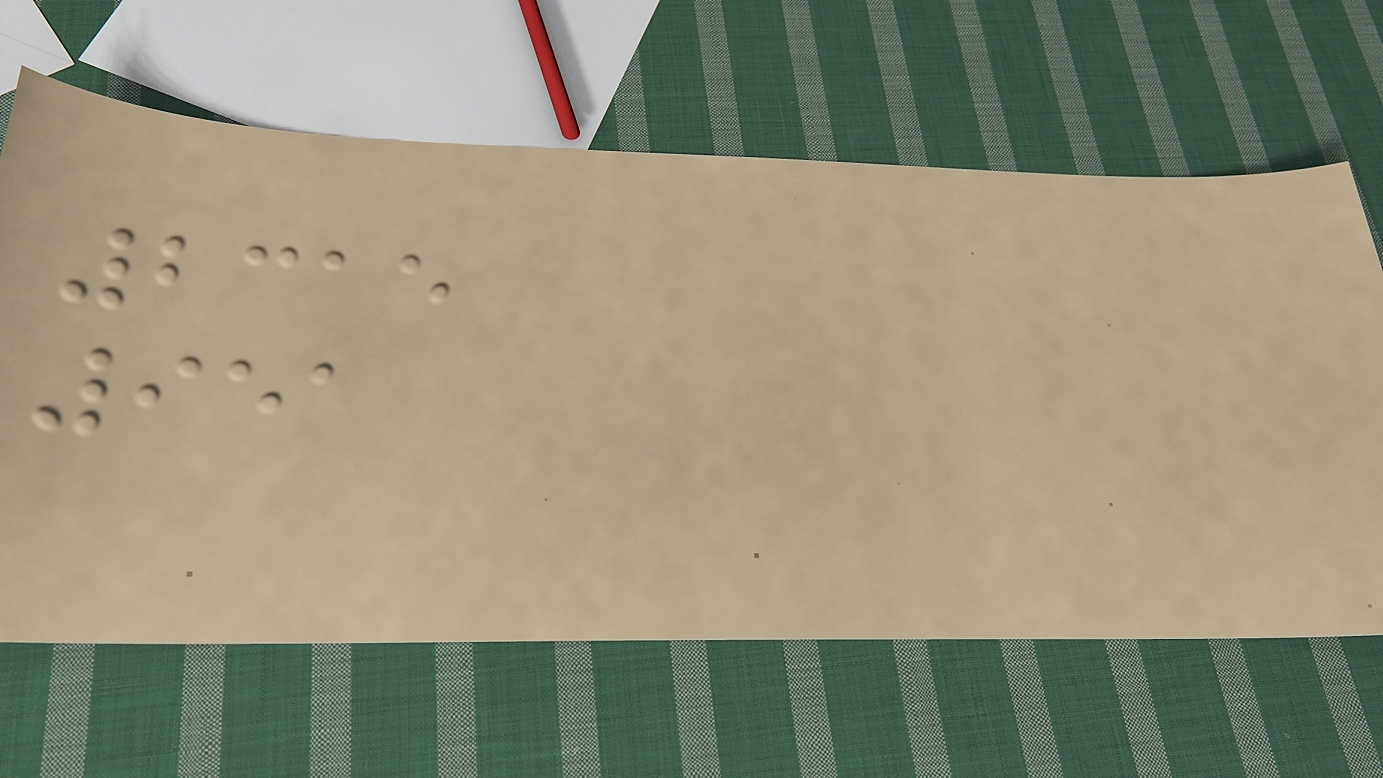2315
951
